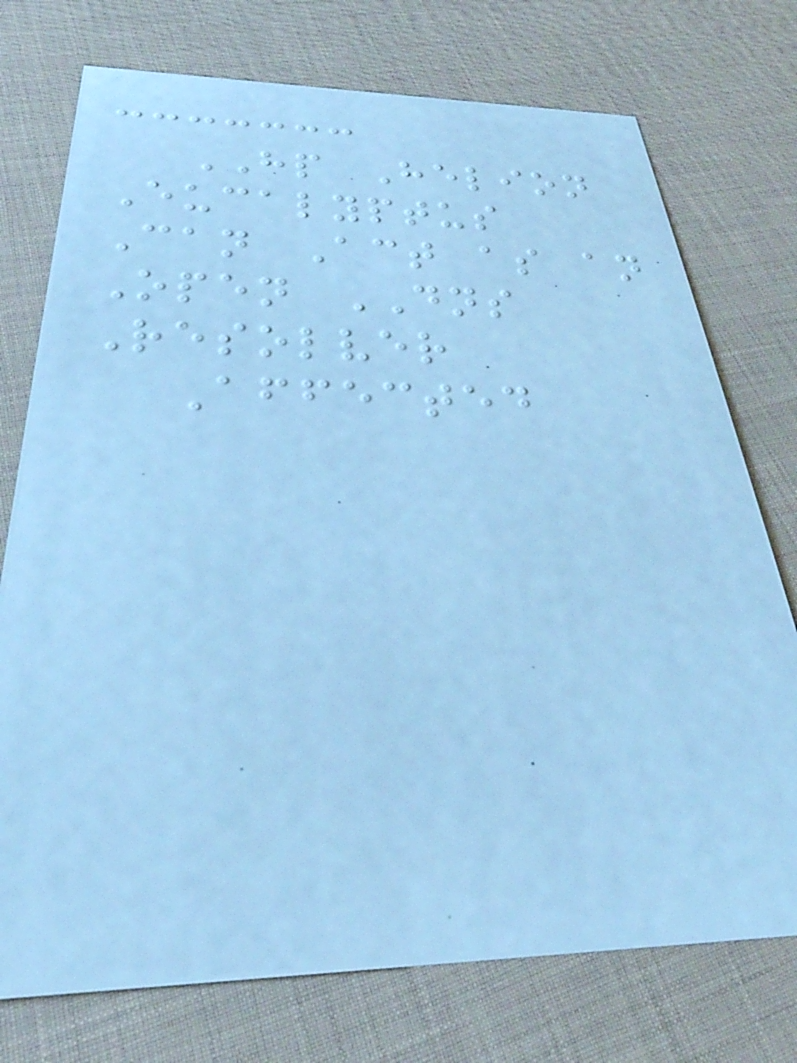HP Helion
Eucalyptus
Can Act as an
Open DNS
Resolver
Affected
